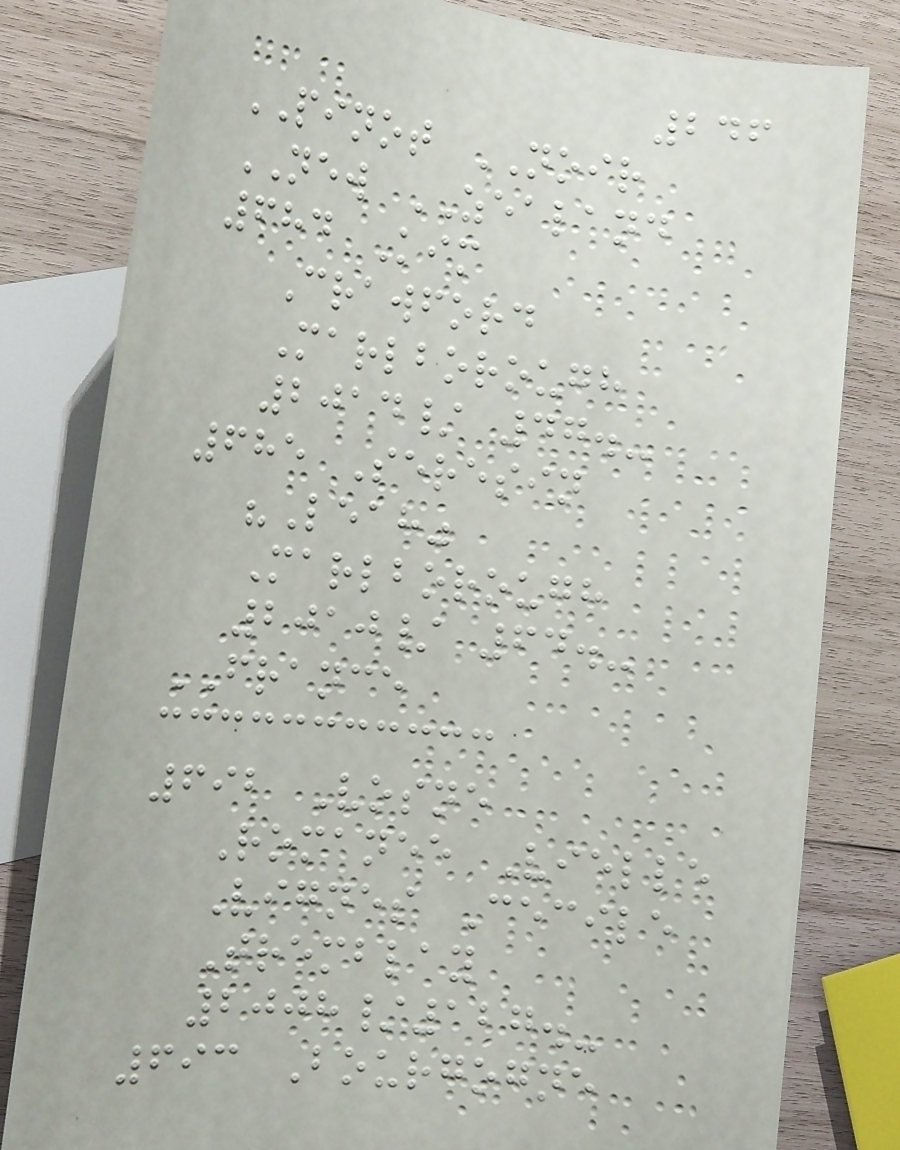246
PINOT NOIR
NEW ZEALAND
684 Kim
Crawford
Marlborough
2014/ 47.-
685 Seresin
"Leah"
Marlborough
2010/ 64.-
FRANCE
692 Vosne
Romanee Vielle
Vignes Cecile
Tremblay
2008/127.-
693 Bourgogne
